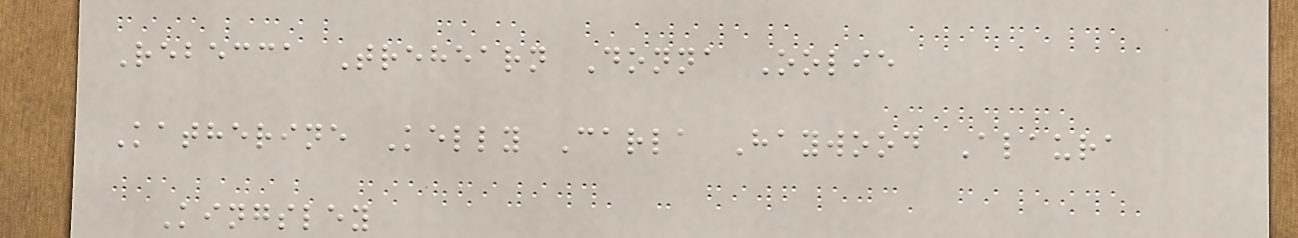Rebecca Trehearn Donna Oolie
Katherine Kelly Carla Haywood Alaura
Kingsley
